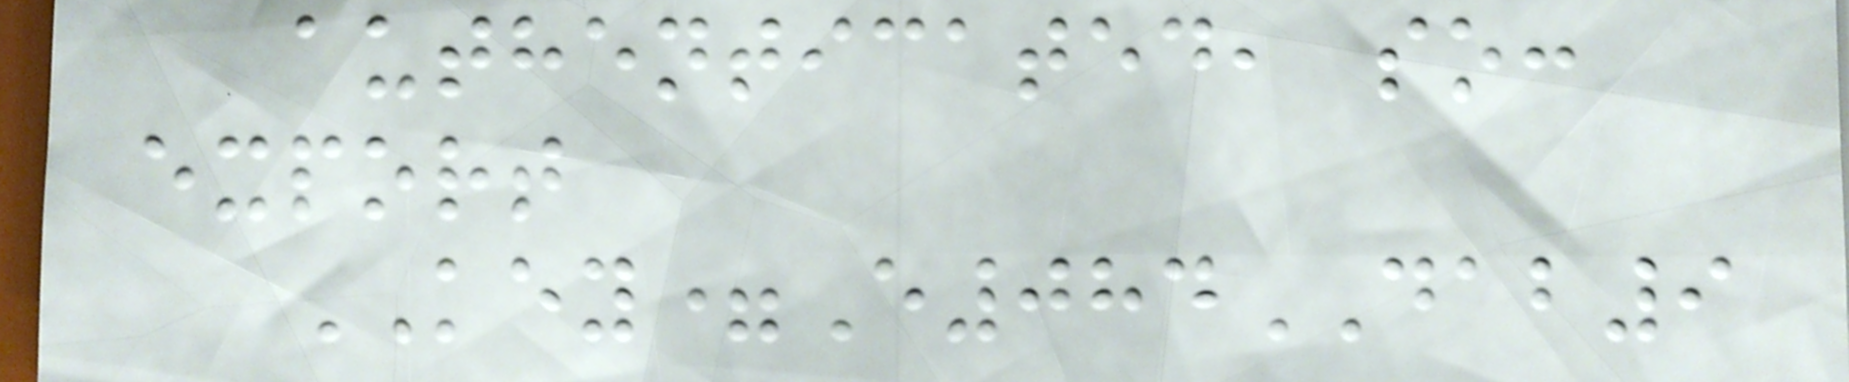authenticated, so:
export
KEY=E084DAB9
